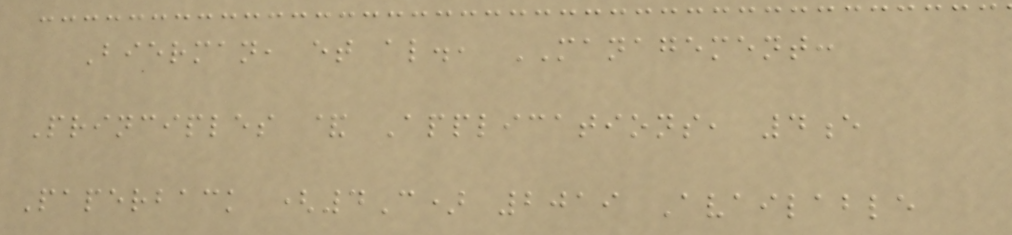Bierman, et al., MANAGEMENT:
Principles & Applications, 4e
Paperback (4C) 2019 Available
